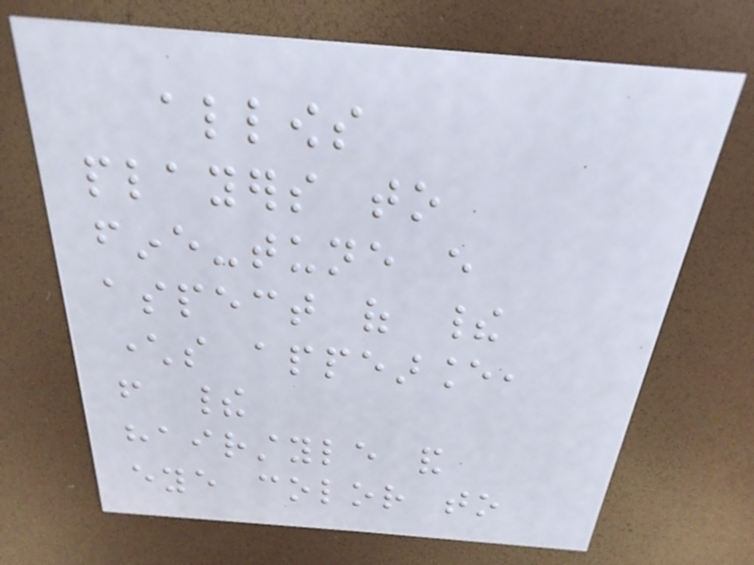allows
players to
fine-tune every
aspect of their
characters appearance,
from their
hairstyle and
eye color to
